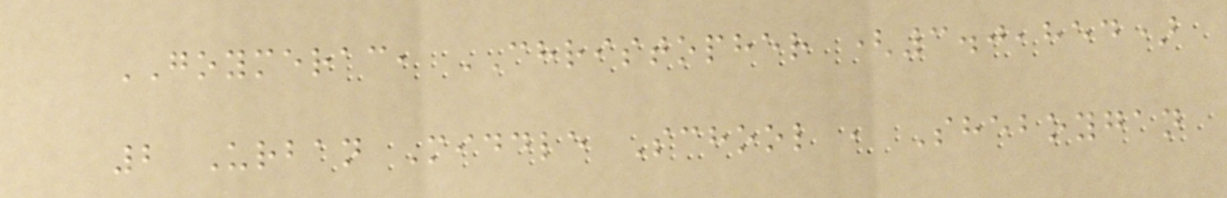GOYMERAC, CHRISTOPHER (3.0,854)
2 Urban Middle School , Sheboygan
